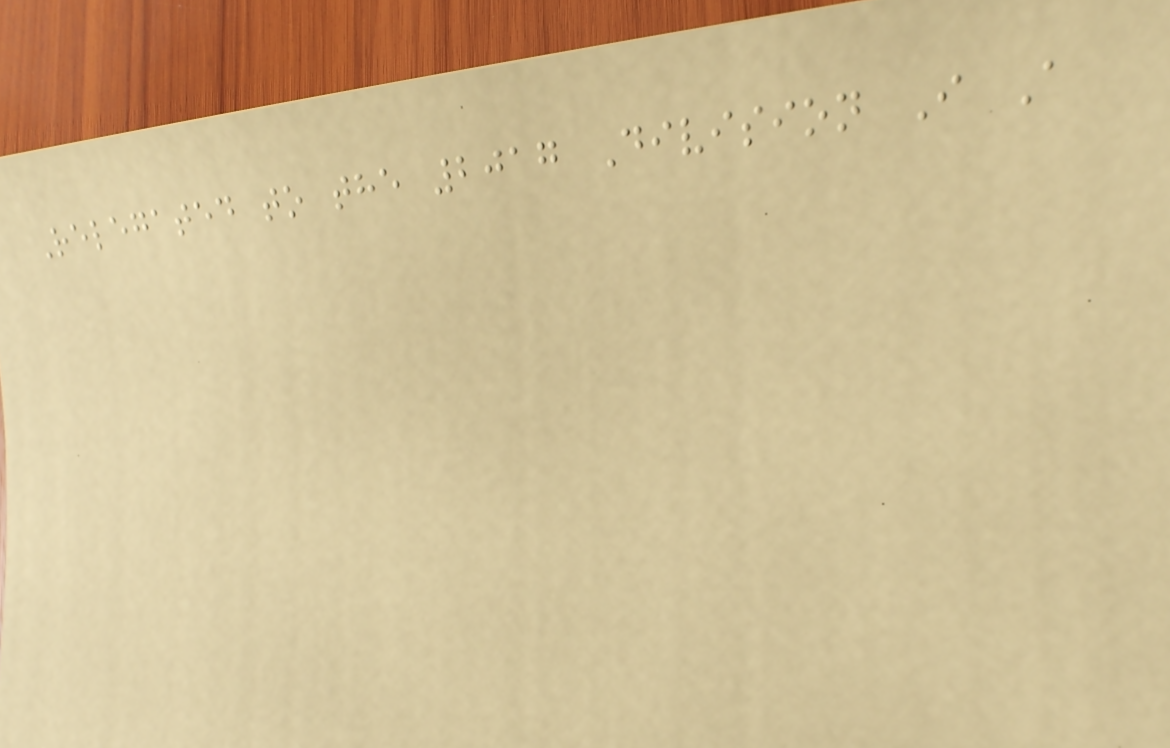Relegated to the 2017 Division I A
